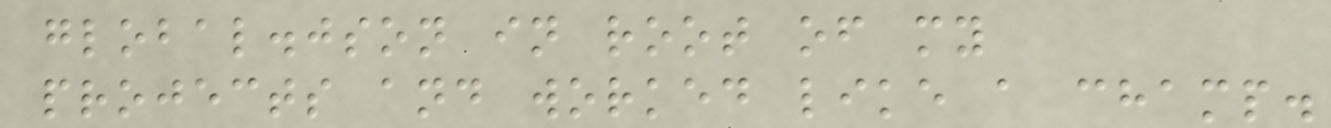global.json in root of my
projects and worked like a champ.
